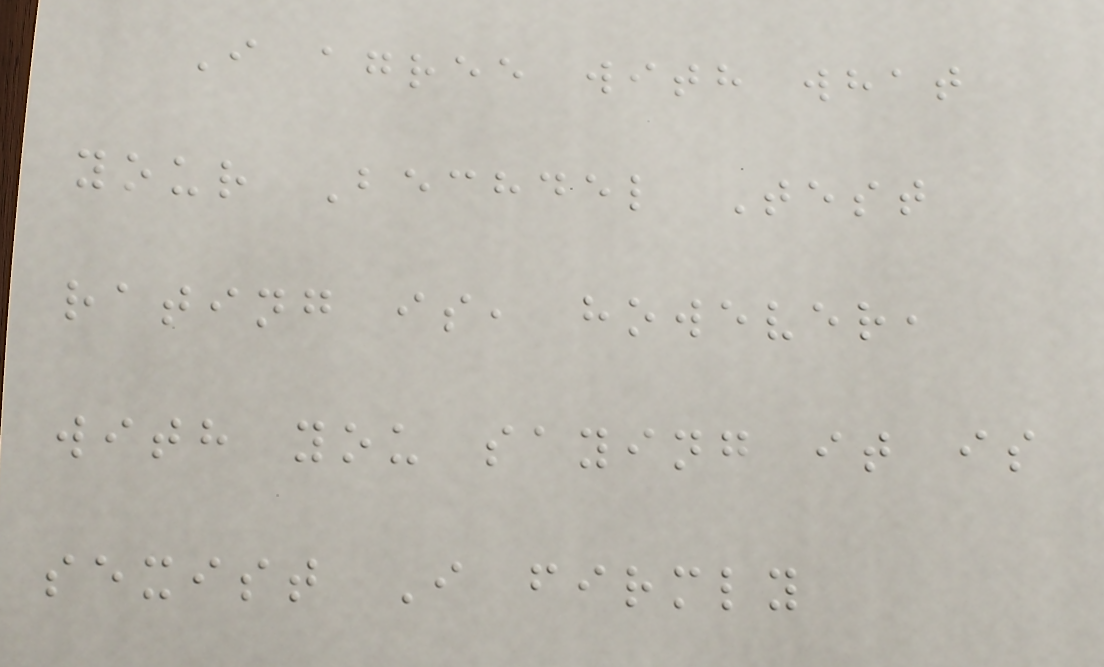I agree with what
your Bechdel Test
rating is, however,
with you saying it is
sexist I firmly
